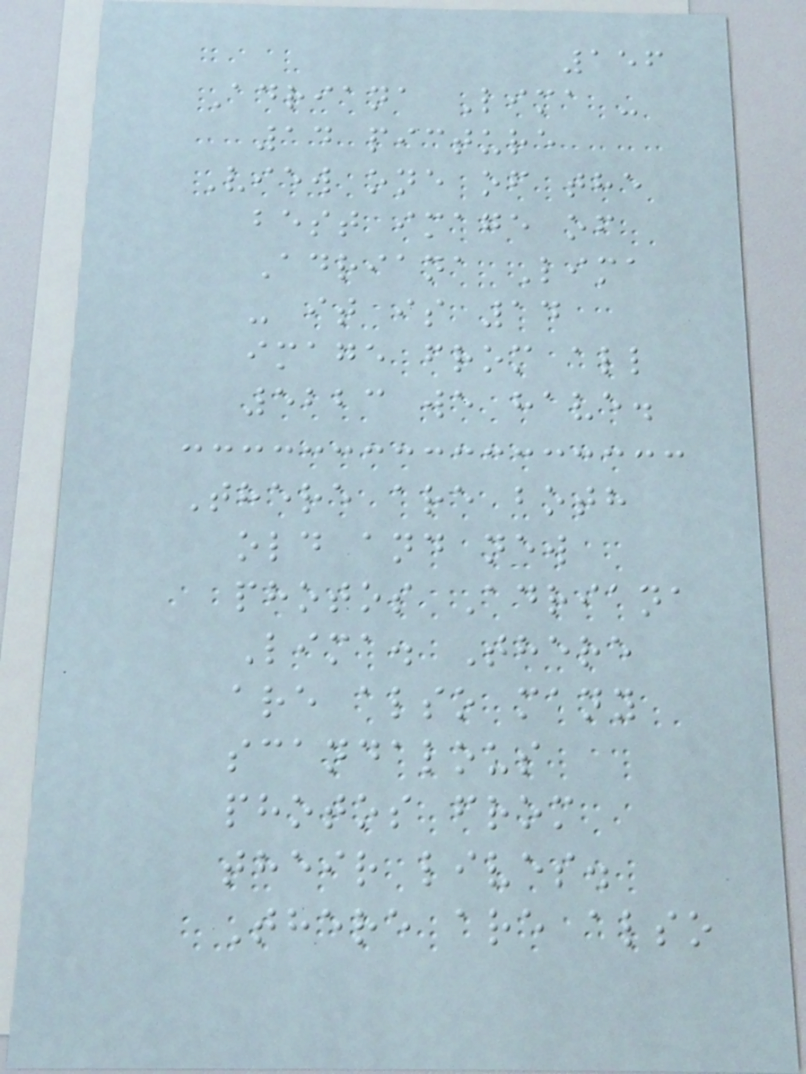156
Adriana Lima -
14 picture
View one of the
best image of
Adriana Lima
- it is 14
image from all
5223 we have.
There are both
old and new
photos Adriana
Lima. There
are also many
scandalous
photos from
their lives.
There are also
